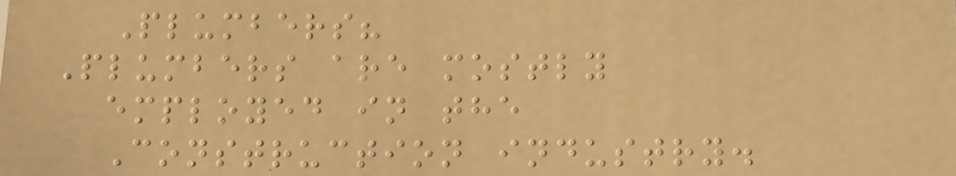Plumbers?
Plumbers are mostly
employed in the
Construction industry.
